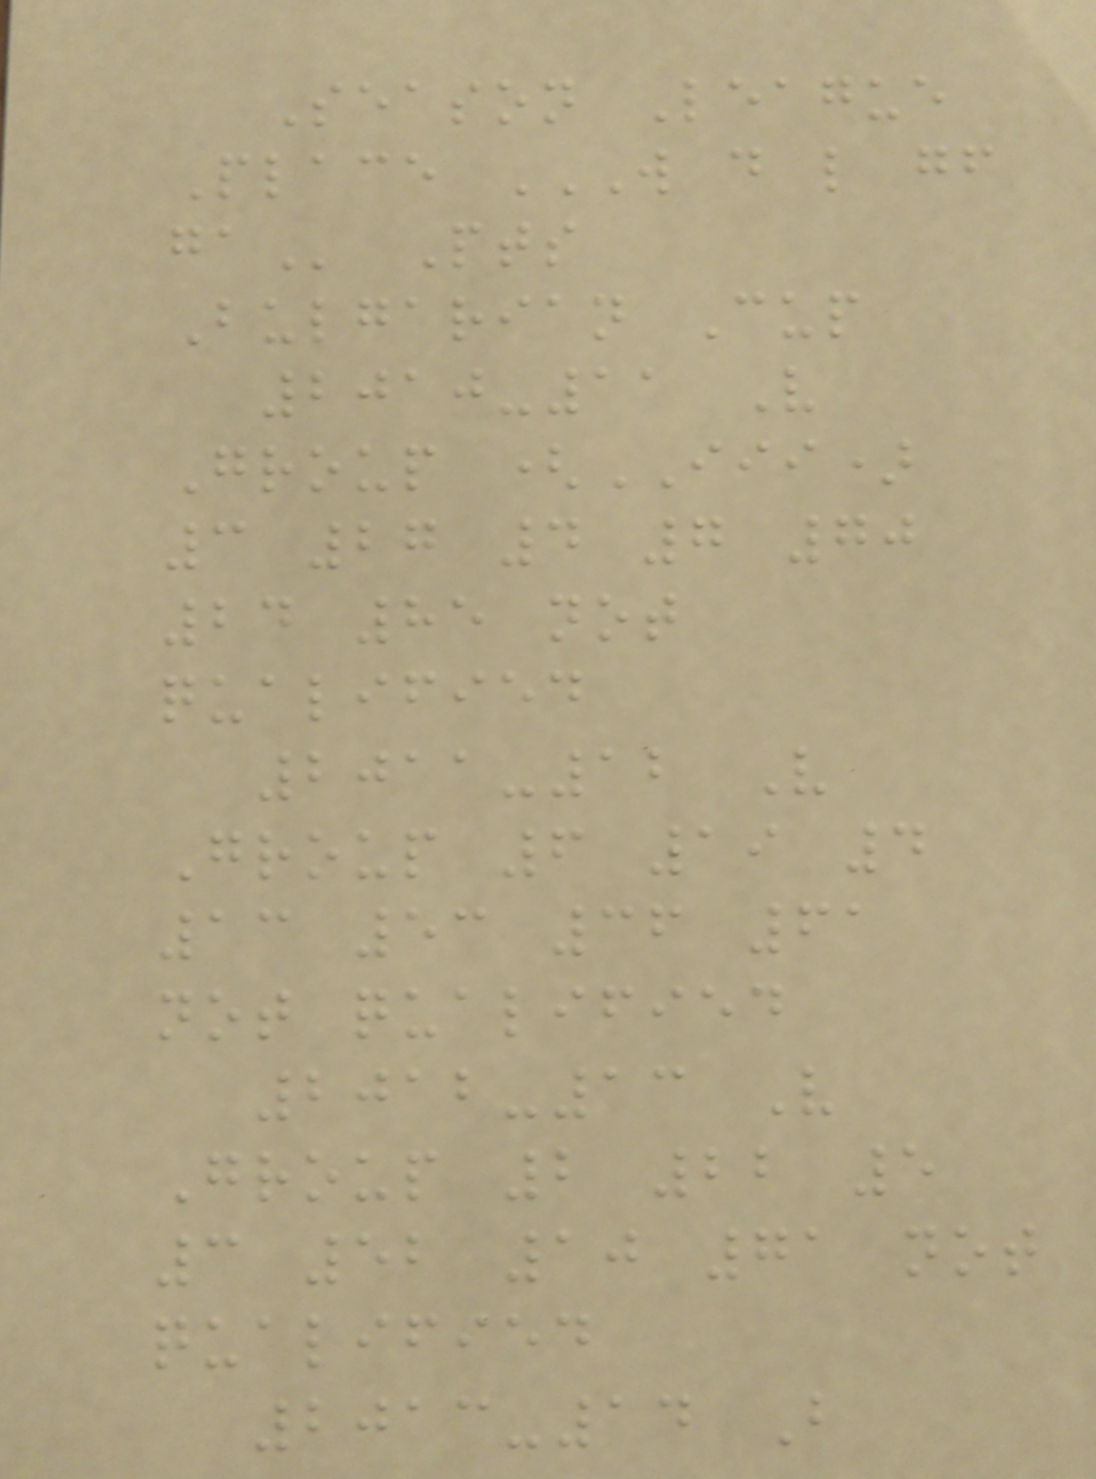Season League
Place W D L GF
GA Pts
Bulgarian Cup
2010-11 V
Group (III)
3 27 4 7 70
24 85 not
qualified
2011-12 V
Group 6 19 4
13 53 36 61
not qualified
2012-13 V
Group 2 22 5
3 52 10 71 not
qualified
2013-14 B
